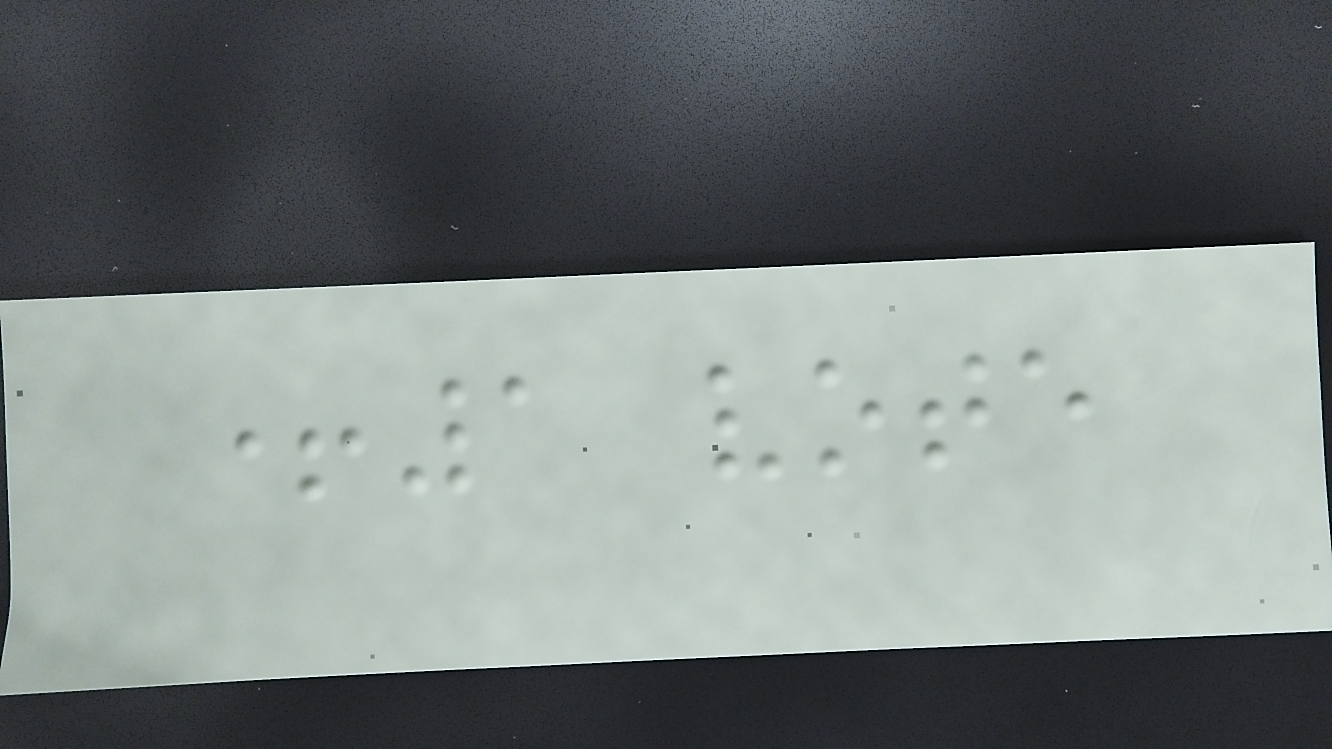+1 vote
